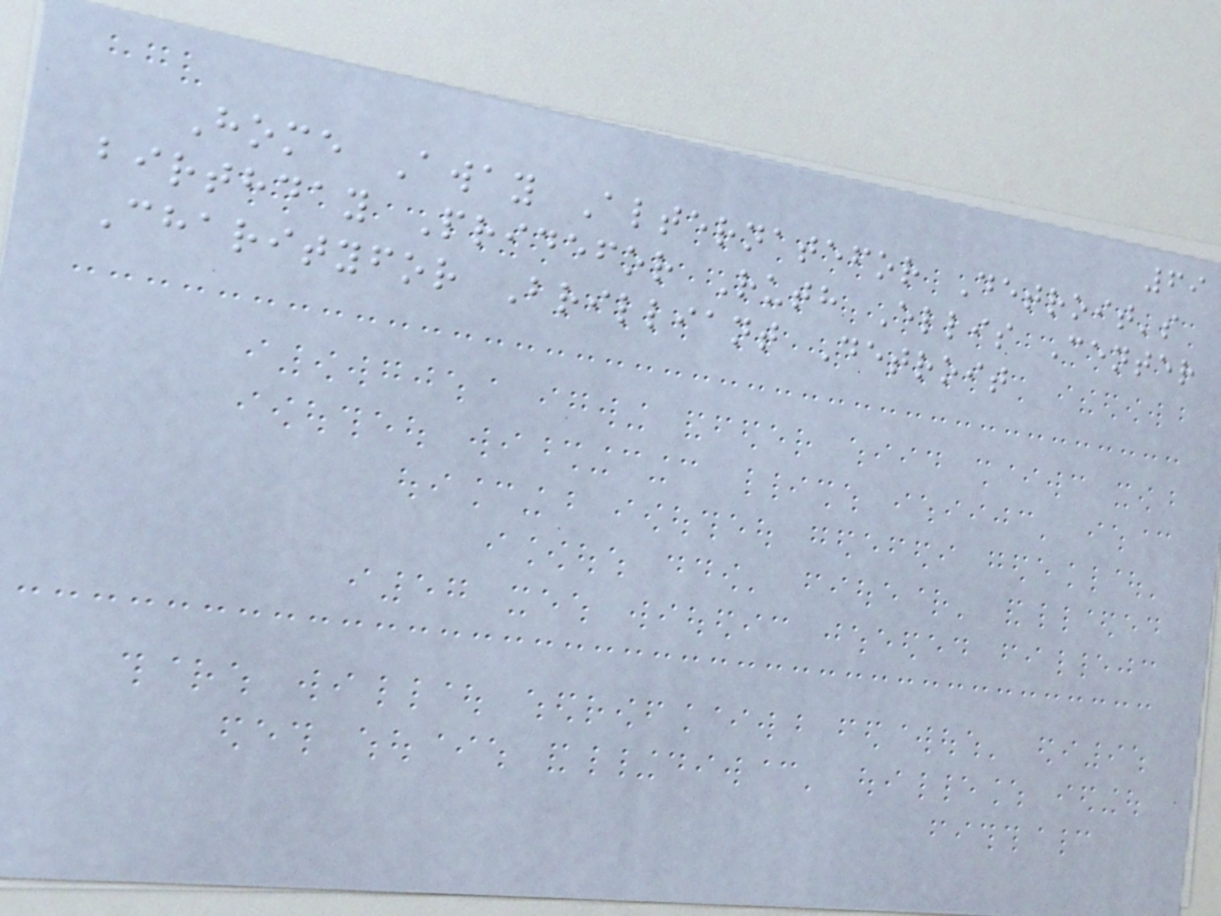69
Home Away Alternatefor Detroit's
birthday Pridefor Ruth Ellis Center
Charityfor Brilliant Detroit
